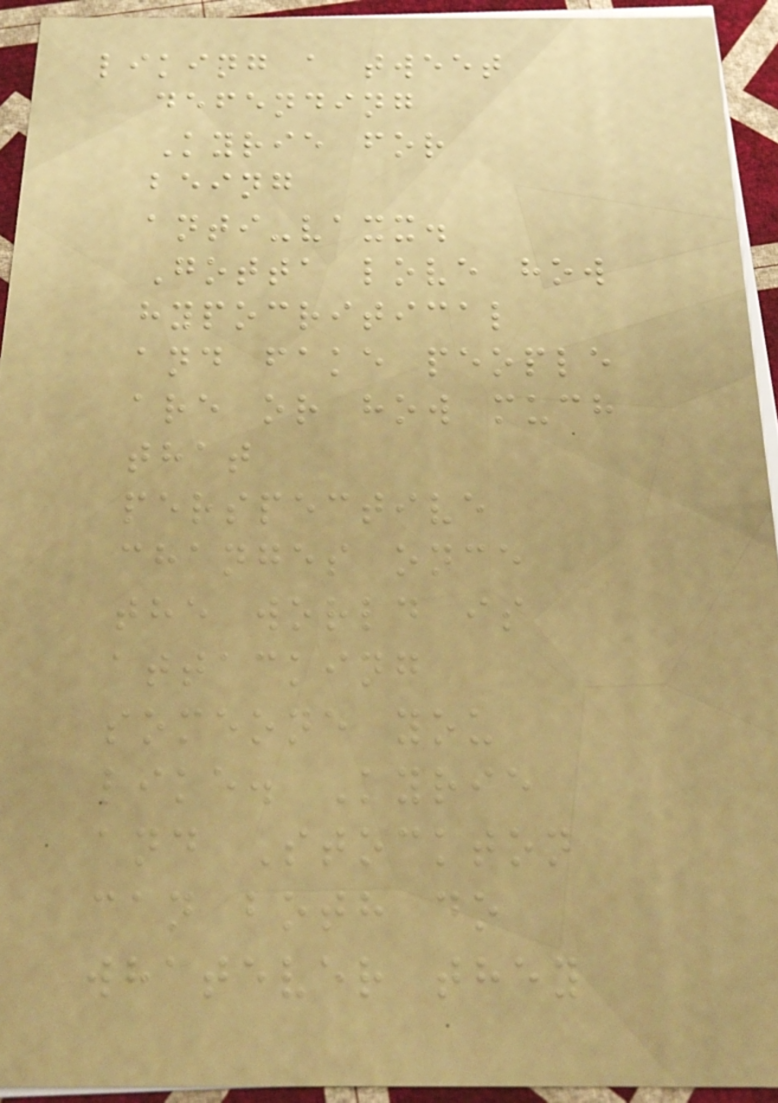liking a tweet
defending
Kyrie for
being
anti-vaxx.
Gotta love how
hypocritical
and fake people
are or how much
that
perspective
changes once
the world is
attacking
someone you
like. Kyrie
and Stockton
can both do
whatever they
